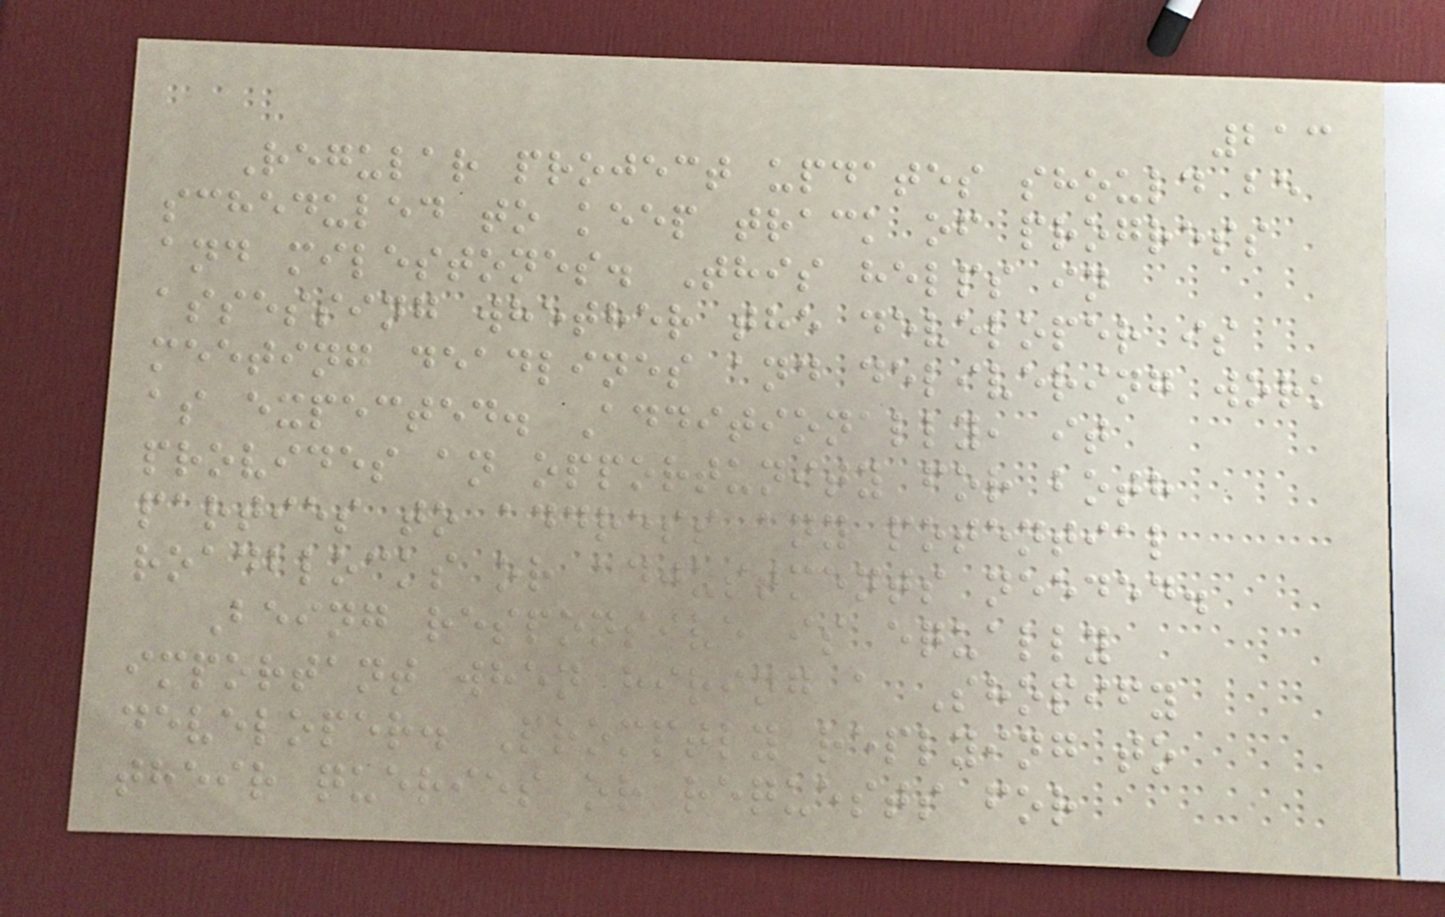213
Regular project updates should be
scheduled to keep track of progress
and milestones. This helps in
assessing whether the developer is
meeting deadlines and delivering work
as expected. Additionally, it
provides an opportunity for both
parties to address any potential
roadblocks or adjustments needed.
Being responsive is equally
important when hiring a Shopify
developer. Promptly replying to
their queries or requests for
